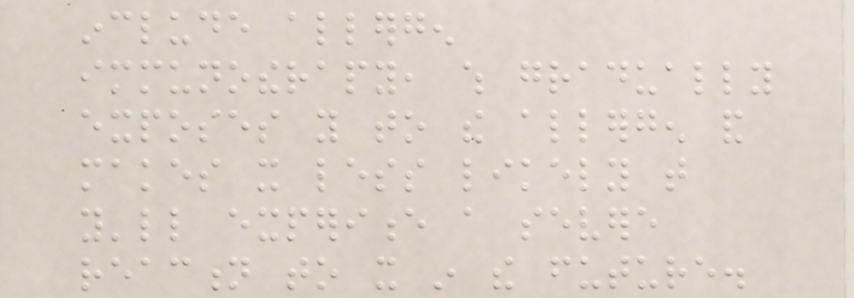include allergen
immunotherapy, which gradually
exposes you to the allergen and
makes it less likely that
you'll experience a severe
reaction to it in the future.
